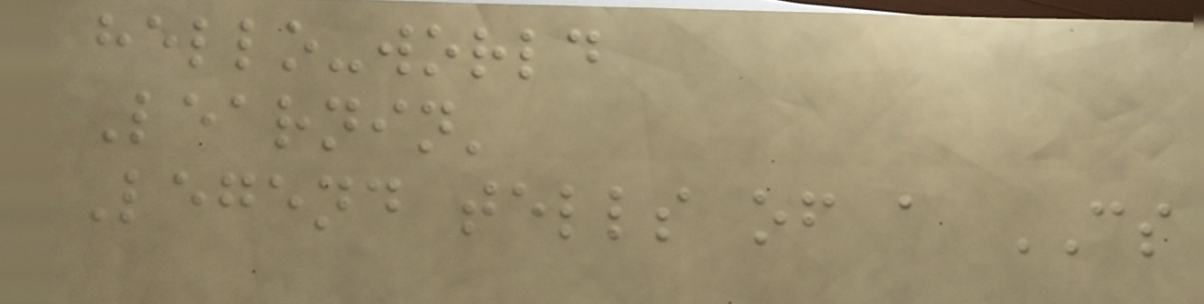hello-world
Learnin'
Legend tells of a CS
